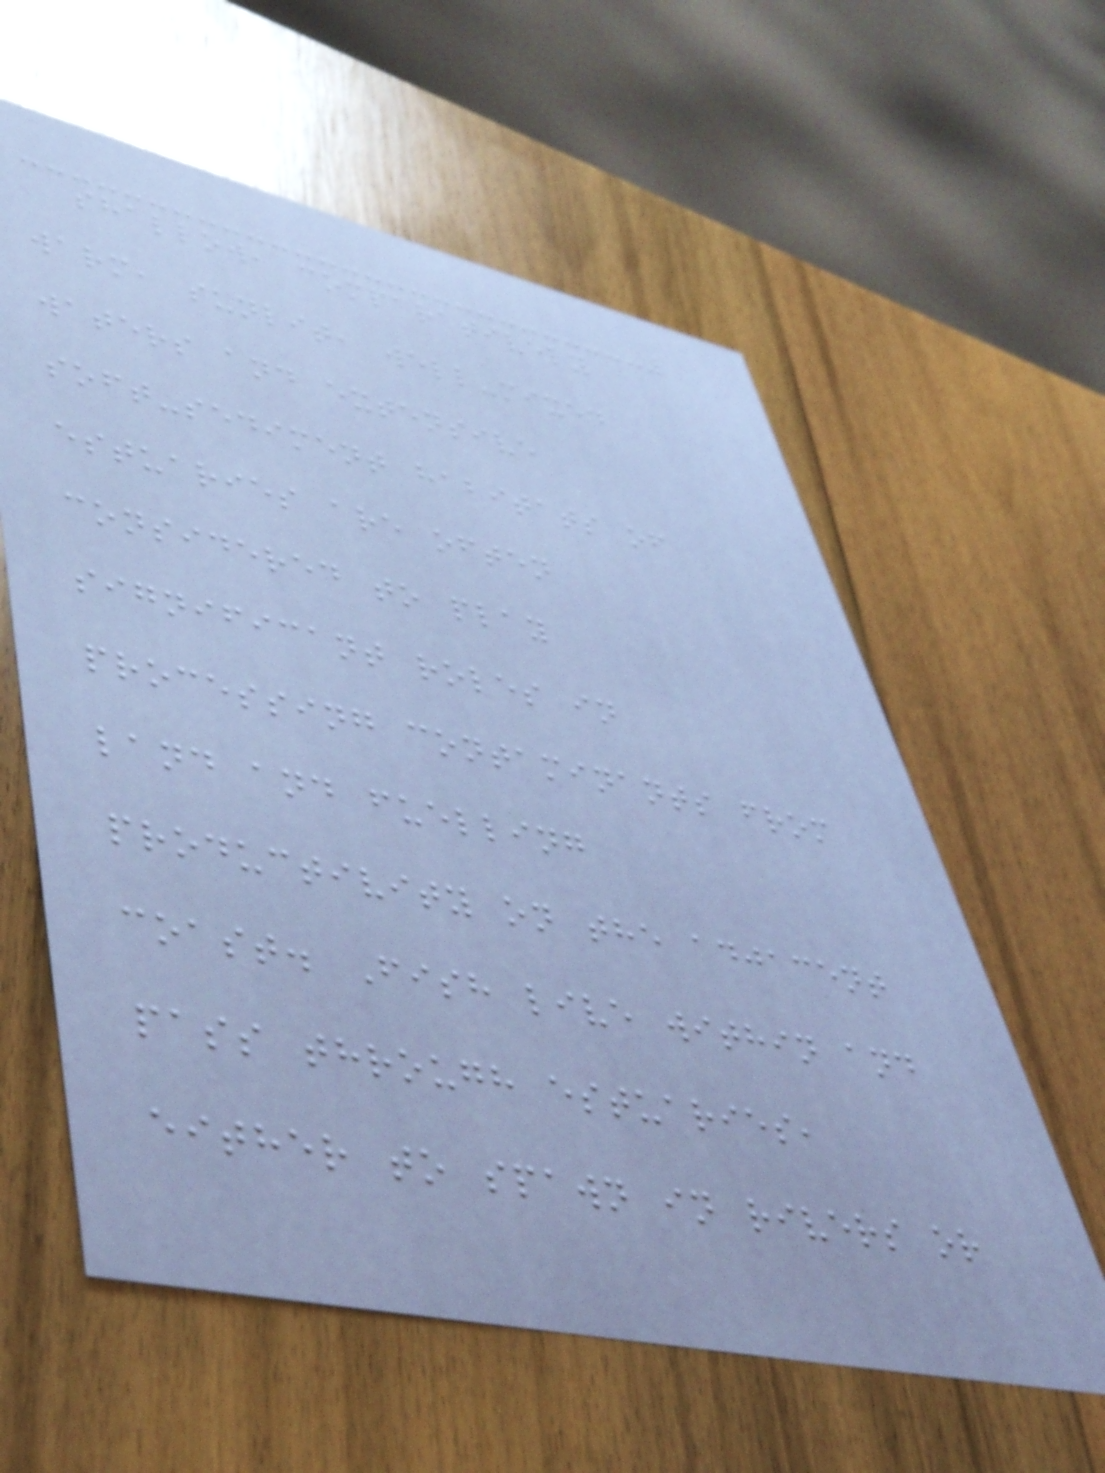shallow, comparatively
warm, sunlit, well-mixed
waters and extensive
soft-sediment habitats of
estuaries are often
considered to play
significant roles in
processing contaminants from
land and fuelling
productivity on the adjacent
coast. Fish live within and
pass through estuaries,
either to spawn in rivers or
